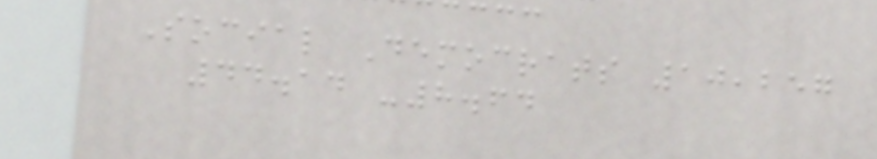Social Democrats 10,257
44.14 -8.64
